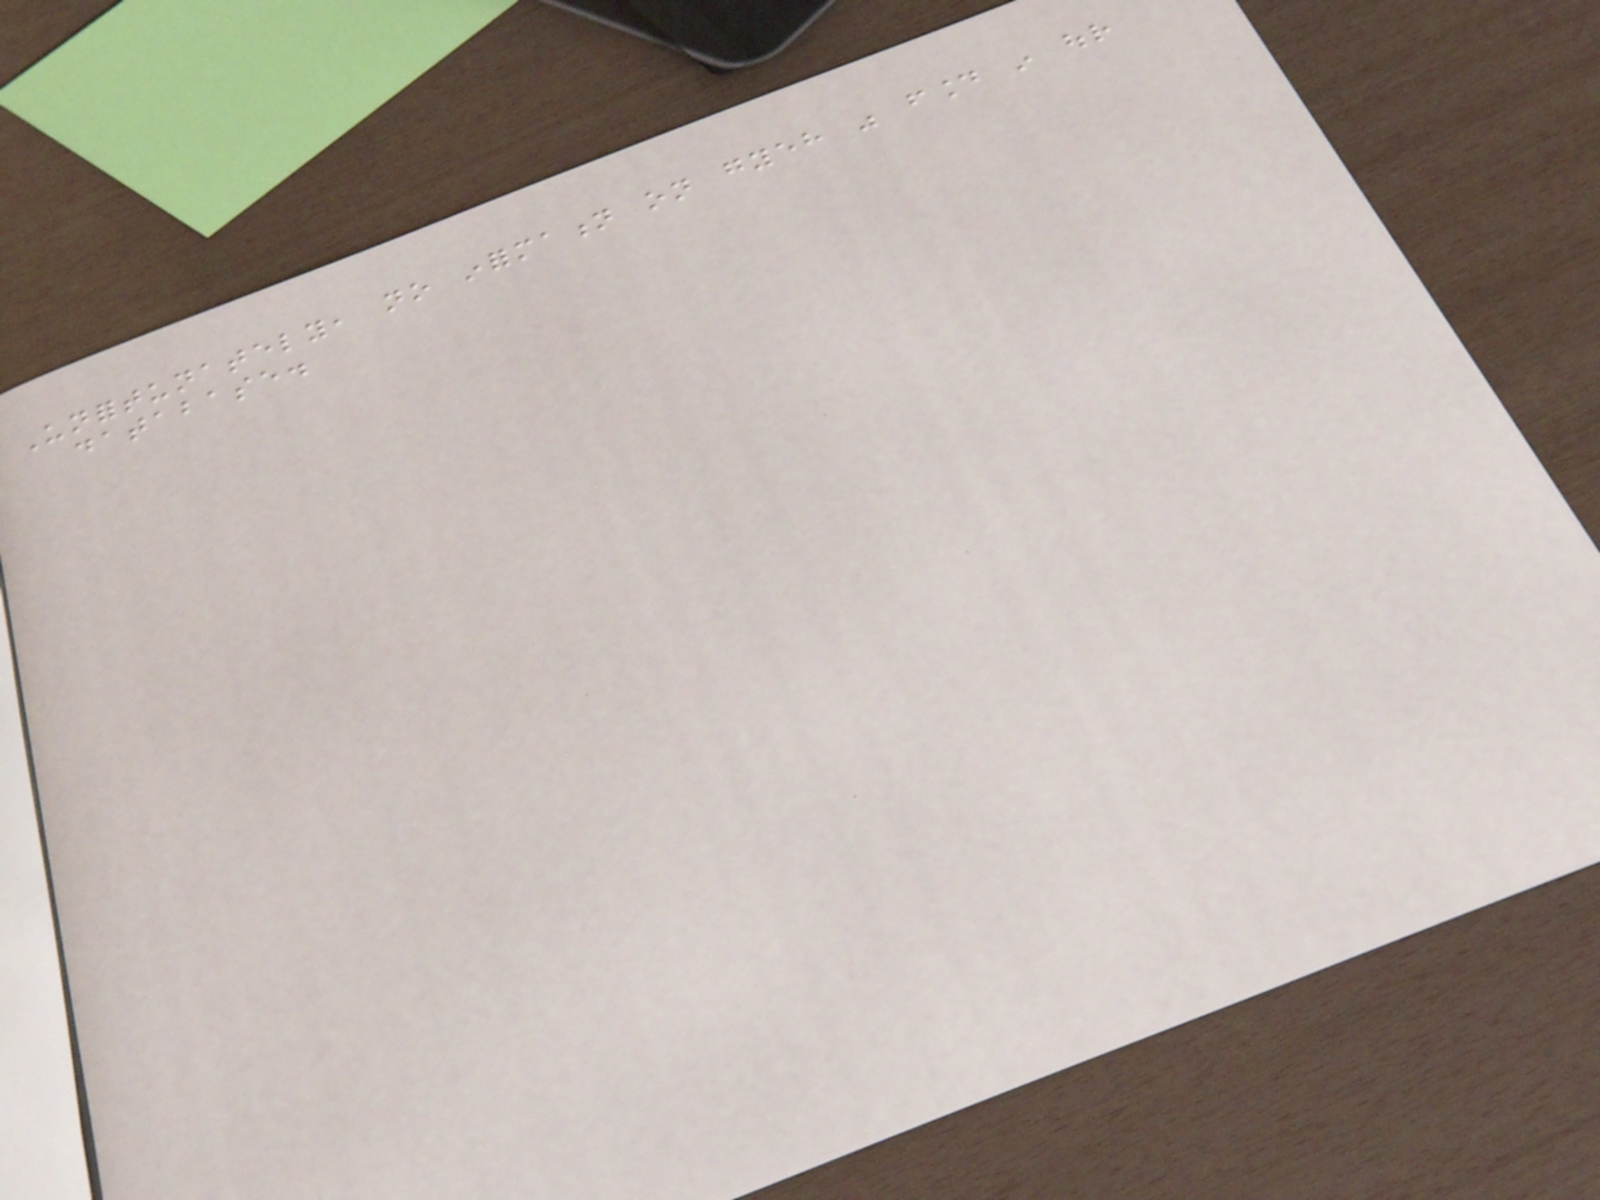Unfortunately, no information on gyeh was found in our
database.
